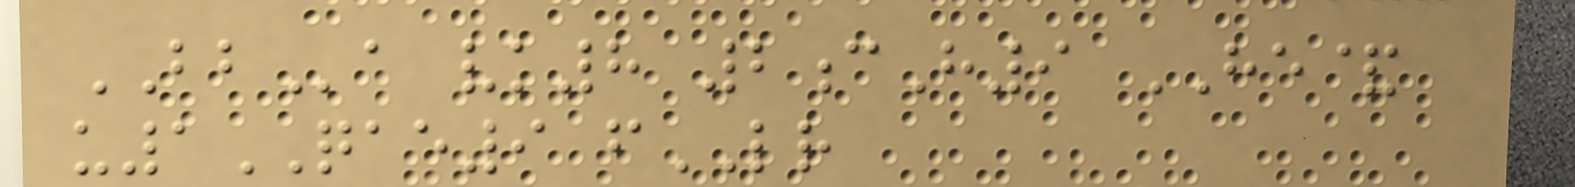BBa vk8 2cH9 HE&
u1QAE9 fLR
